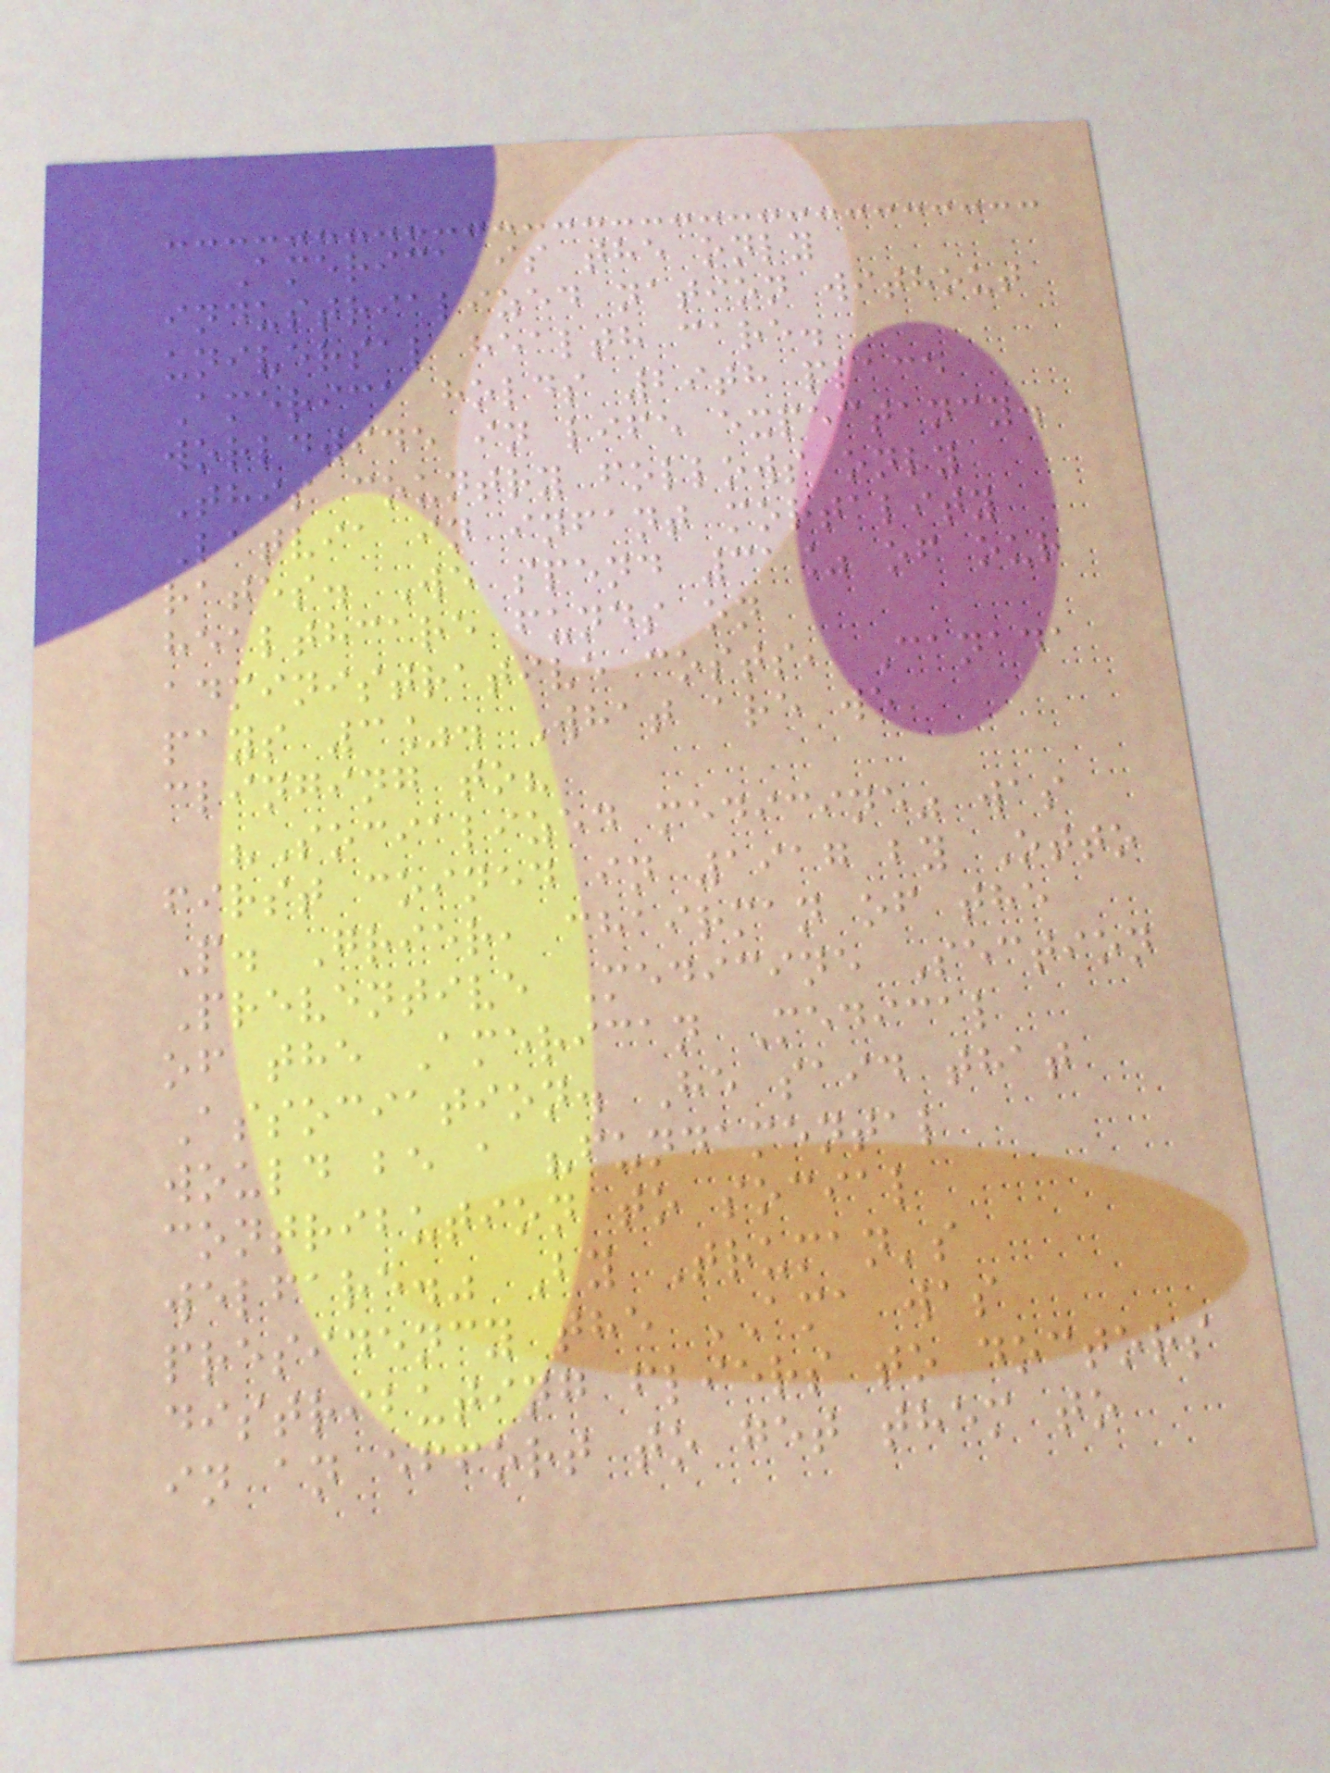America is the only
industrialized nation without
universal health care.
America holds 29th place
worldwide in life expectancy.
This country follows only
Latvia in infant mortality
rates. We spend 31% of our
healthcare funds on
administrative costs, Canada
pays 3%. What are we
clinging to?
"Socialized medicine" was
first coined in 1917 by Otto
P. Grier, chairman of the
Preventive Medicine Section
of the American Medical
Association. He said that
would be a "fundamental
contribution to social
welfare." By Truman's
presidency the AMA was
distributing fliers to doctors
in an effort to get them to
